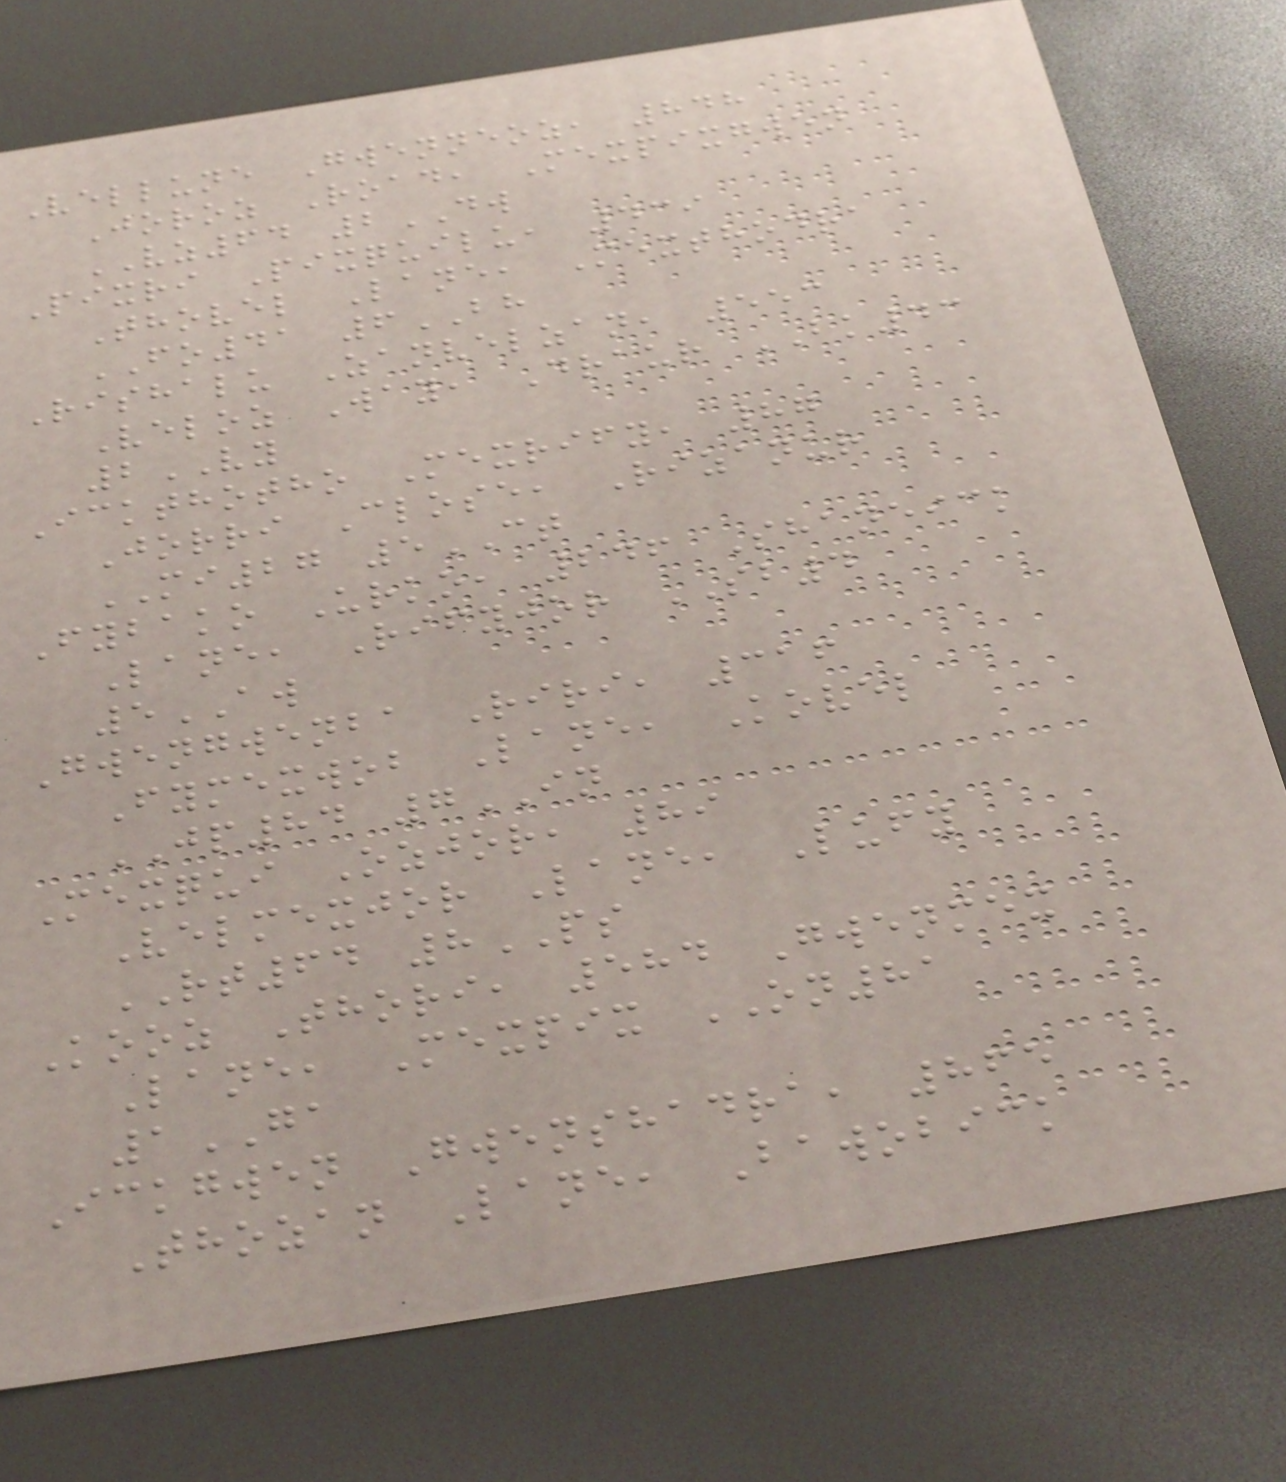Vellune Gwenneoz, 848
Joroz Road, Mexpixgwen
VZ64 2DW
Pixri Pixquilu, 439
Thovel Lane, Mexthodra
FO41 6BH
Rishalu Zanvelzan, 553
Veloz Way, Draur BK43
2VY
Ickthotho Mexrify, 87
Jorri Close, Rizanur
MI27 5CT
Fybako Urko, 246 Shaneick
Lane, Rifyjor SB4
5AW
Gwengwenba Riri, 316
Fymexwob Lane, Kovel
JP84 7IN
Mexqui Ozjor, 89
Velmexjor Lane, Lufy
RT64 8PS
Kooz Thori, 584 Gwenmex
Lane, Mexpix ON81
1GA
Ickgwen Gwenshadra, 865
Thozan Lane, Bawobick
